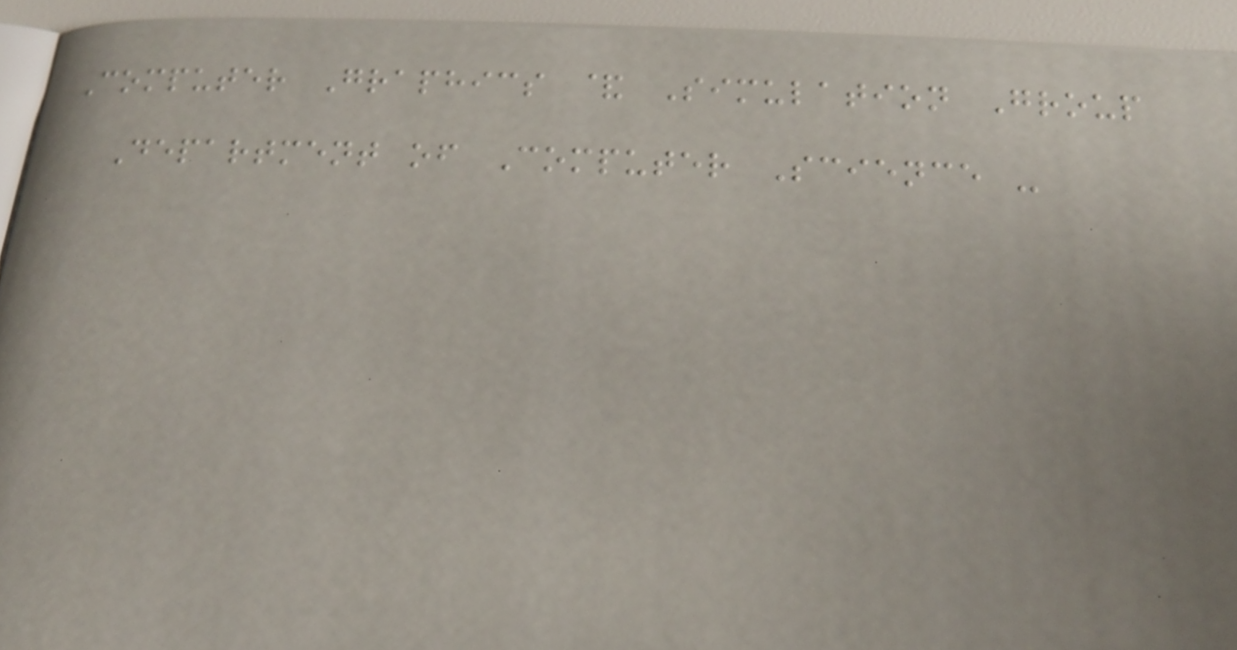Computer Graphics & Simulation Group
Department of Computer Science -
